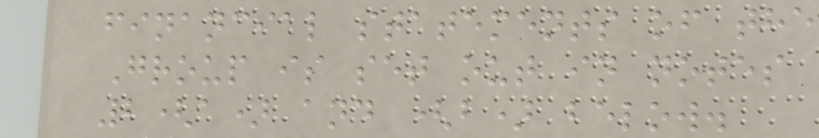financial statements of the
Group is set out in notes
2(a) and (b) below.
